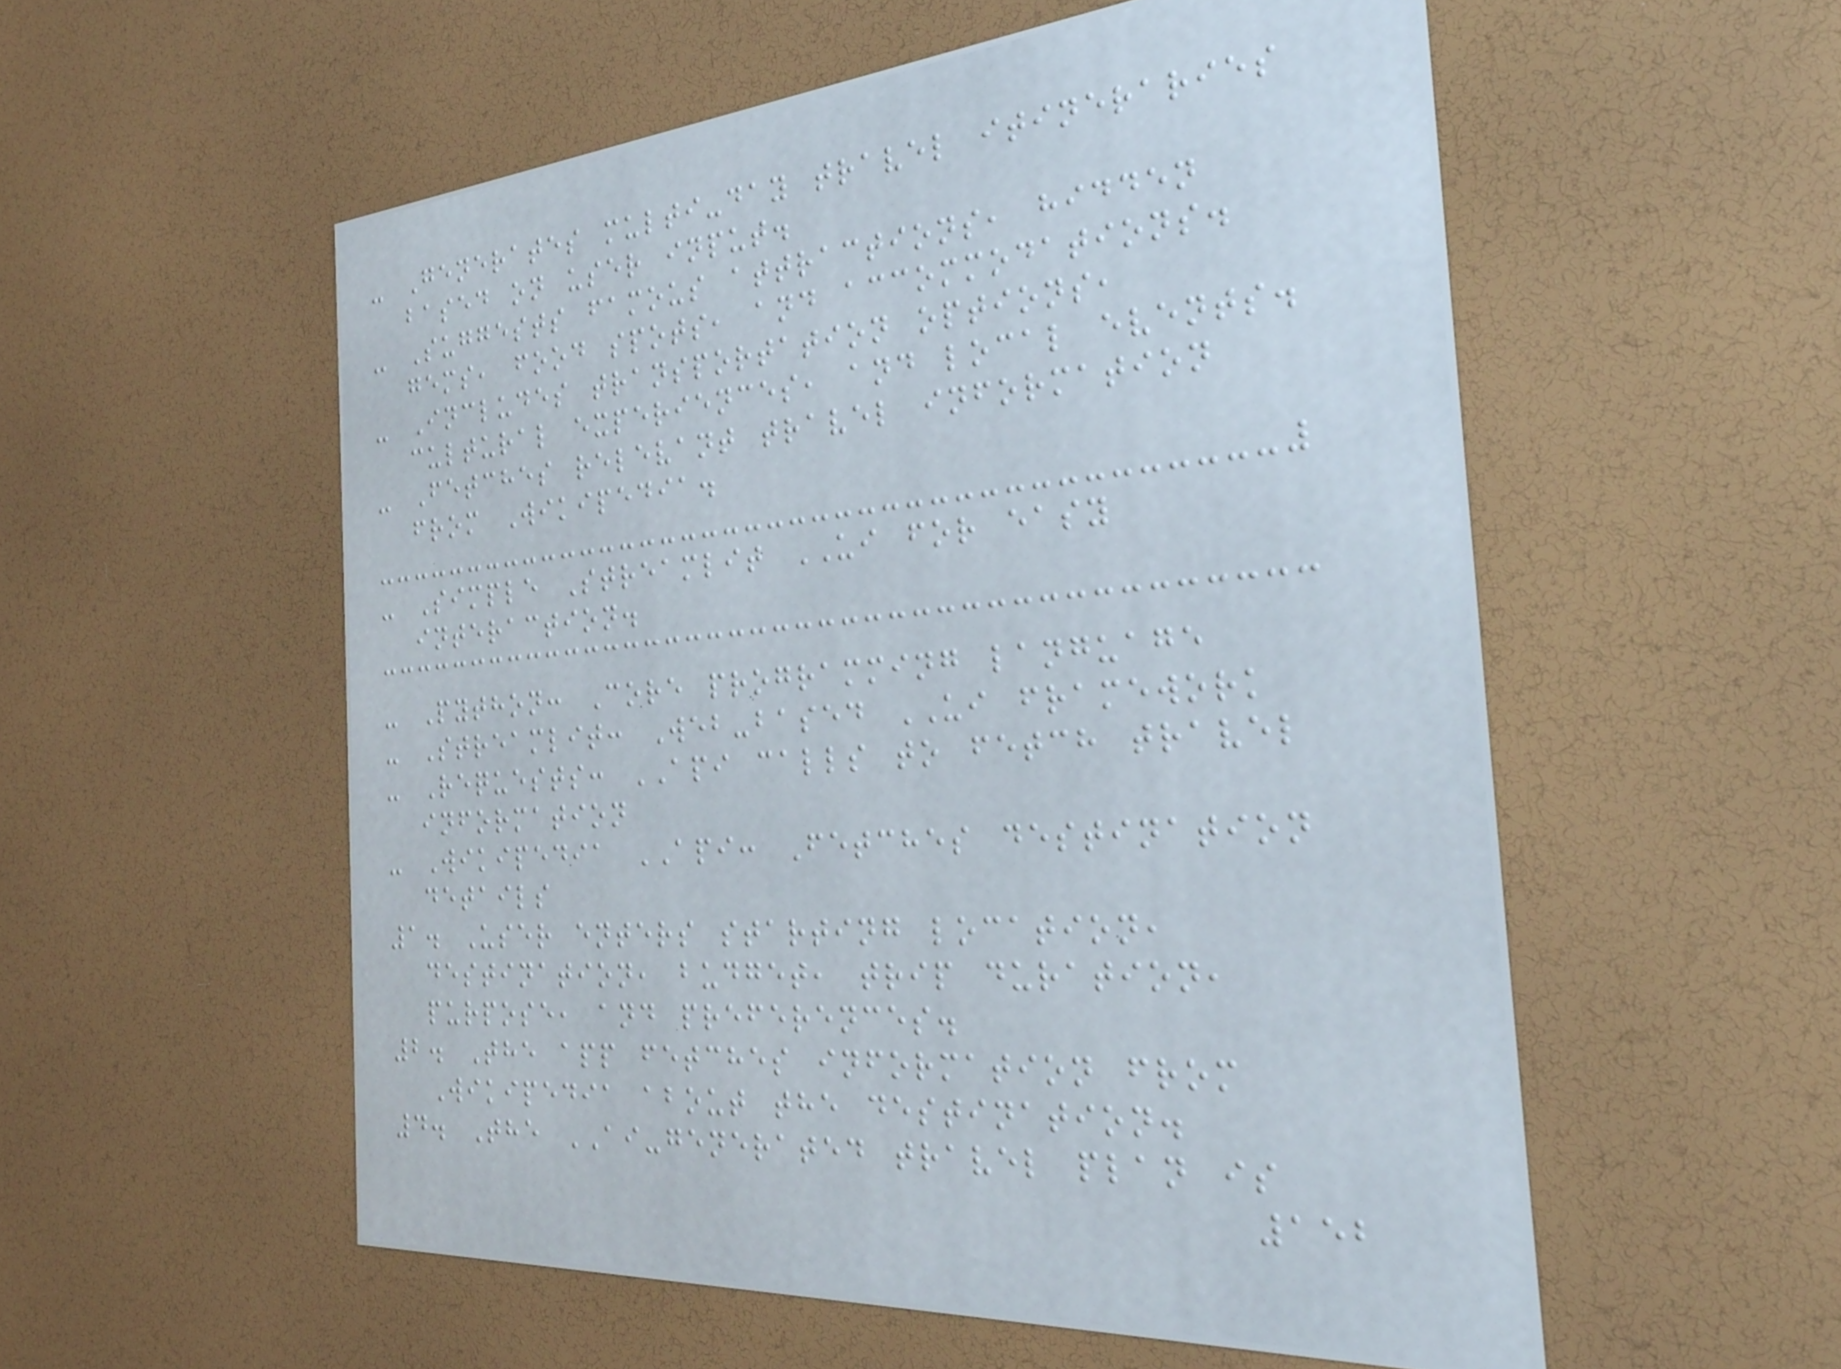- Generates multi-day travel itineraries
based on user input.
- Suggests famous attractions, hidden
gems, food spots, and accommodations.
- Includes transportation options,
cultural experiences, and local events.
- Fetches relevant travel information
from Wikipedia.
- Simple Streamlit UI for easy
interaction.
- Python: Core programming language
- Streamlit: Web-based UI framework
- Requests: API calls to fetch travel
information
- Wikipedia API: Fetches destination
details
1. User enters starting location,
destination, budget, trip duration,
purpose, and preferences.
2. The app fetches information from
Wikipedia about the destination.
4. The AI-generated travel plan is
152
